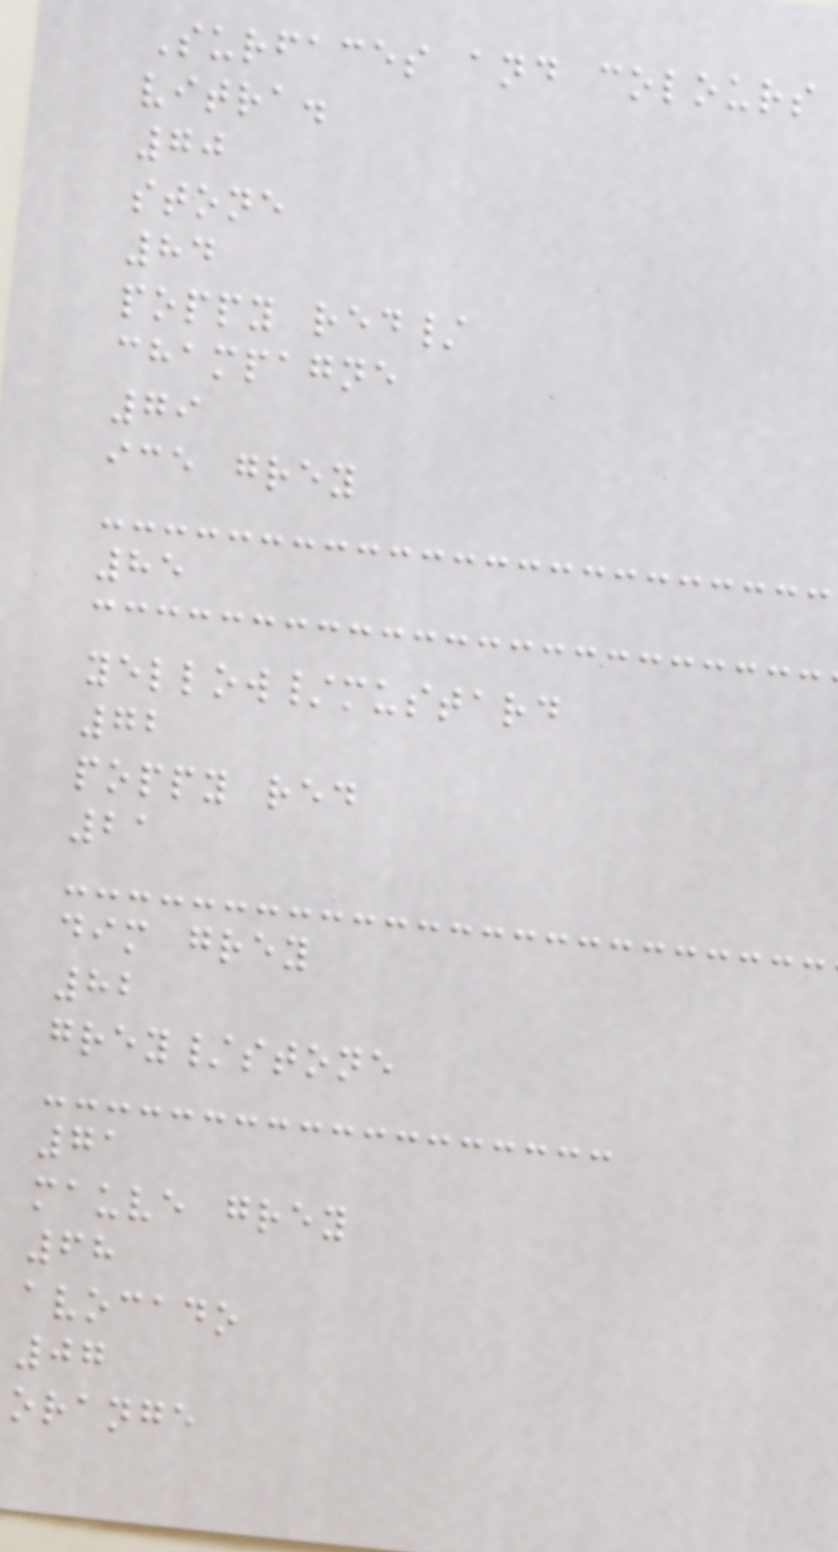Surfaces and colours
vitra.
70
stone
84
poppy red/
champagne
79
ice grey
85
yellow/mustard
72
poppy red
21
dim grey
82
grey/stone
71
mauve grey
68
avocado
07
orange
